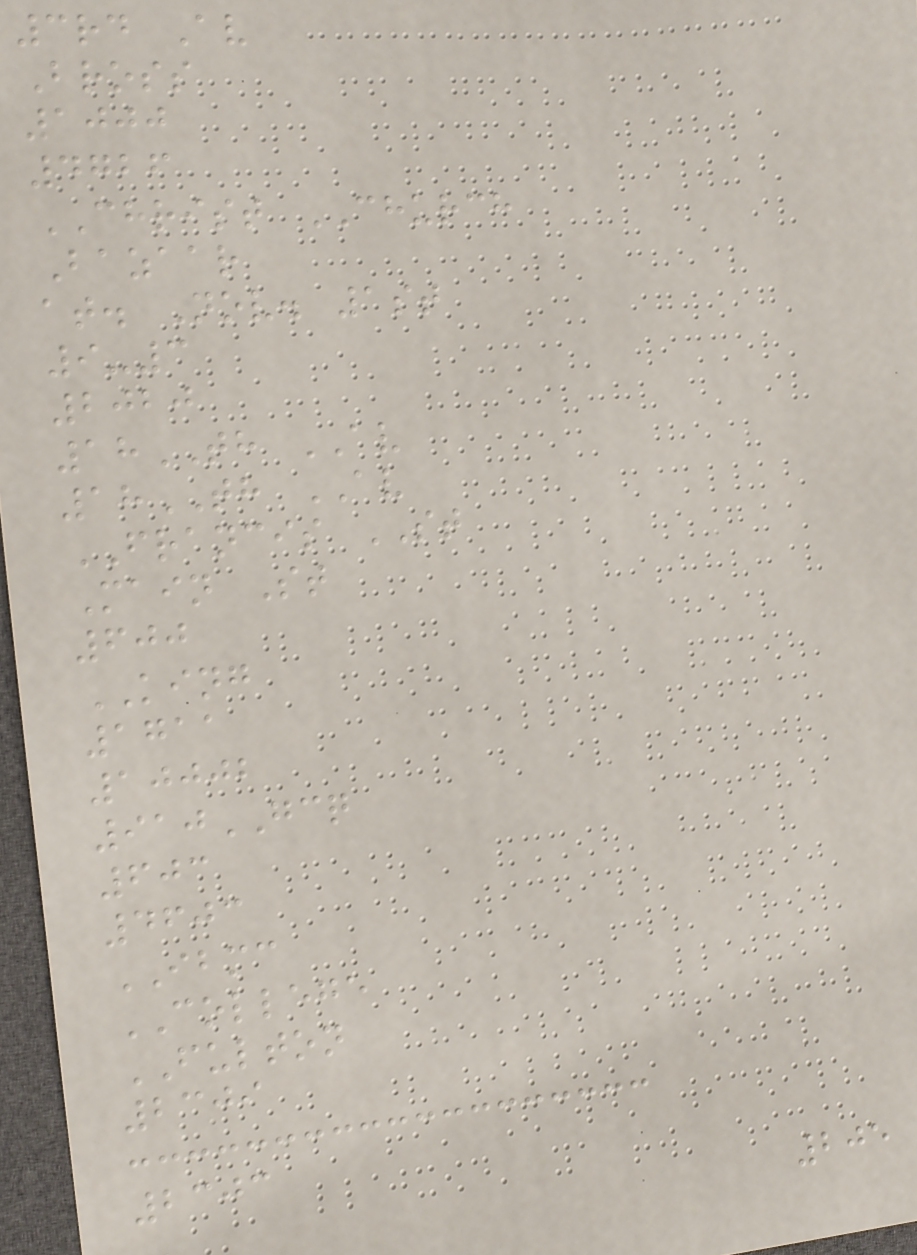3rd Av
Bross
1000
4726
CHRIST CHURCH
Bazaar
at. Nov. 1st
9-3
2020
18TH AV
18TH AV
FRANCIS ST
Main St
600
KING
1711
10002
910GCQ
603
4603
IBMC
COLLEGE
FULTON
2309
2303
205
